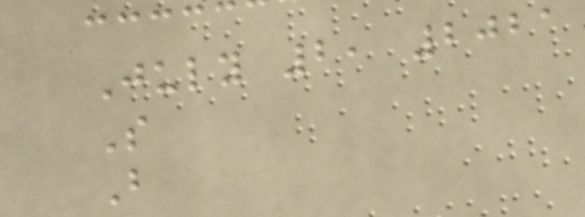July 2, 2021
S
B
